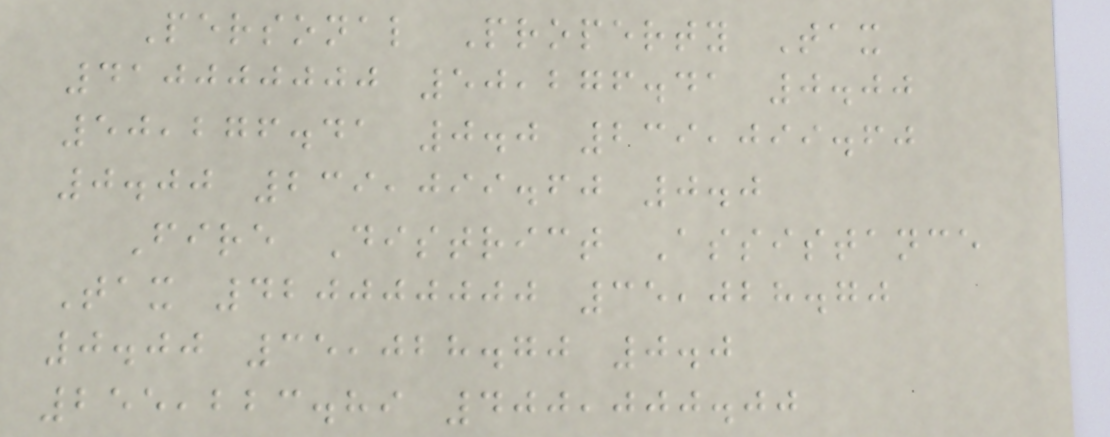Personal Property Tax
410000000 50,276.41 0.00
50,276.41 0.0 239,099.60
0.00 239,099.60 0.0
Fire District Assistance
Tax 420000000 35,028.70
0.00 35,028.70 0.0
255,223.89 400,000.00
